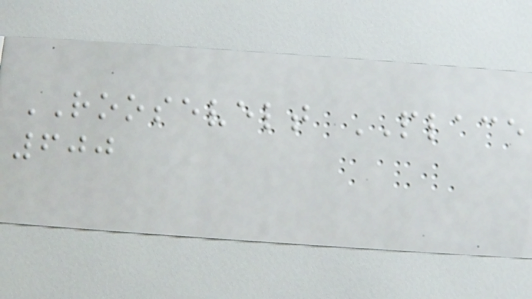ROOSEVELT PLACE
600
